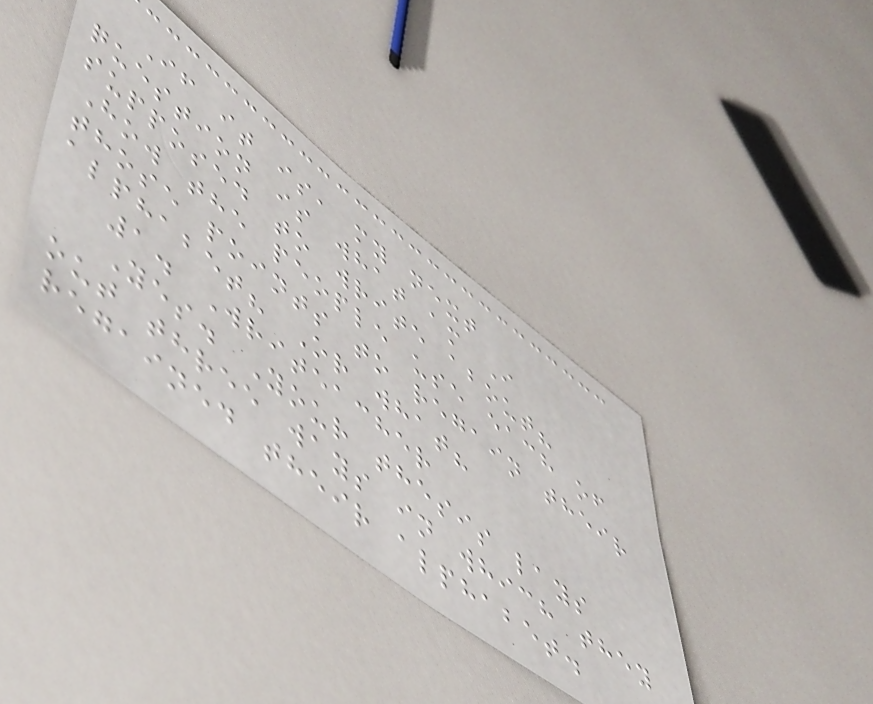If it is, my next
question is what am I
supposed to write about?
How the people use each of
those points to regain their
alphabet? Or what?
1. Writeacher
Yes. Your thesis lays
out three ways in which they
regained their alphabet.
